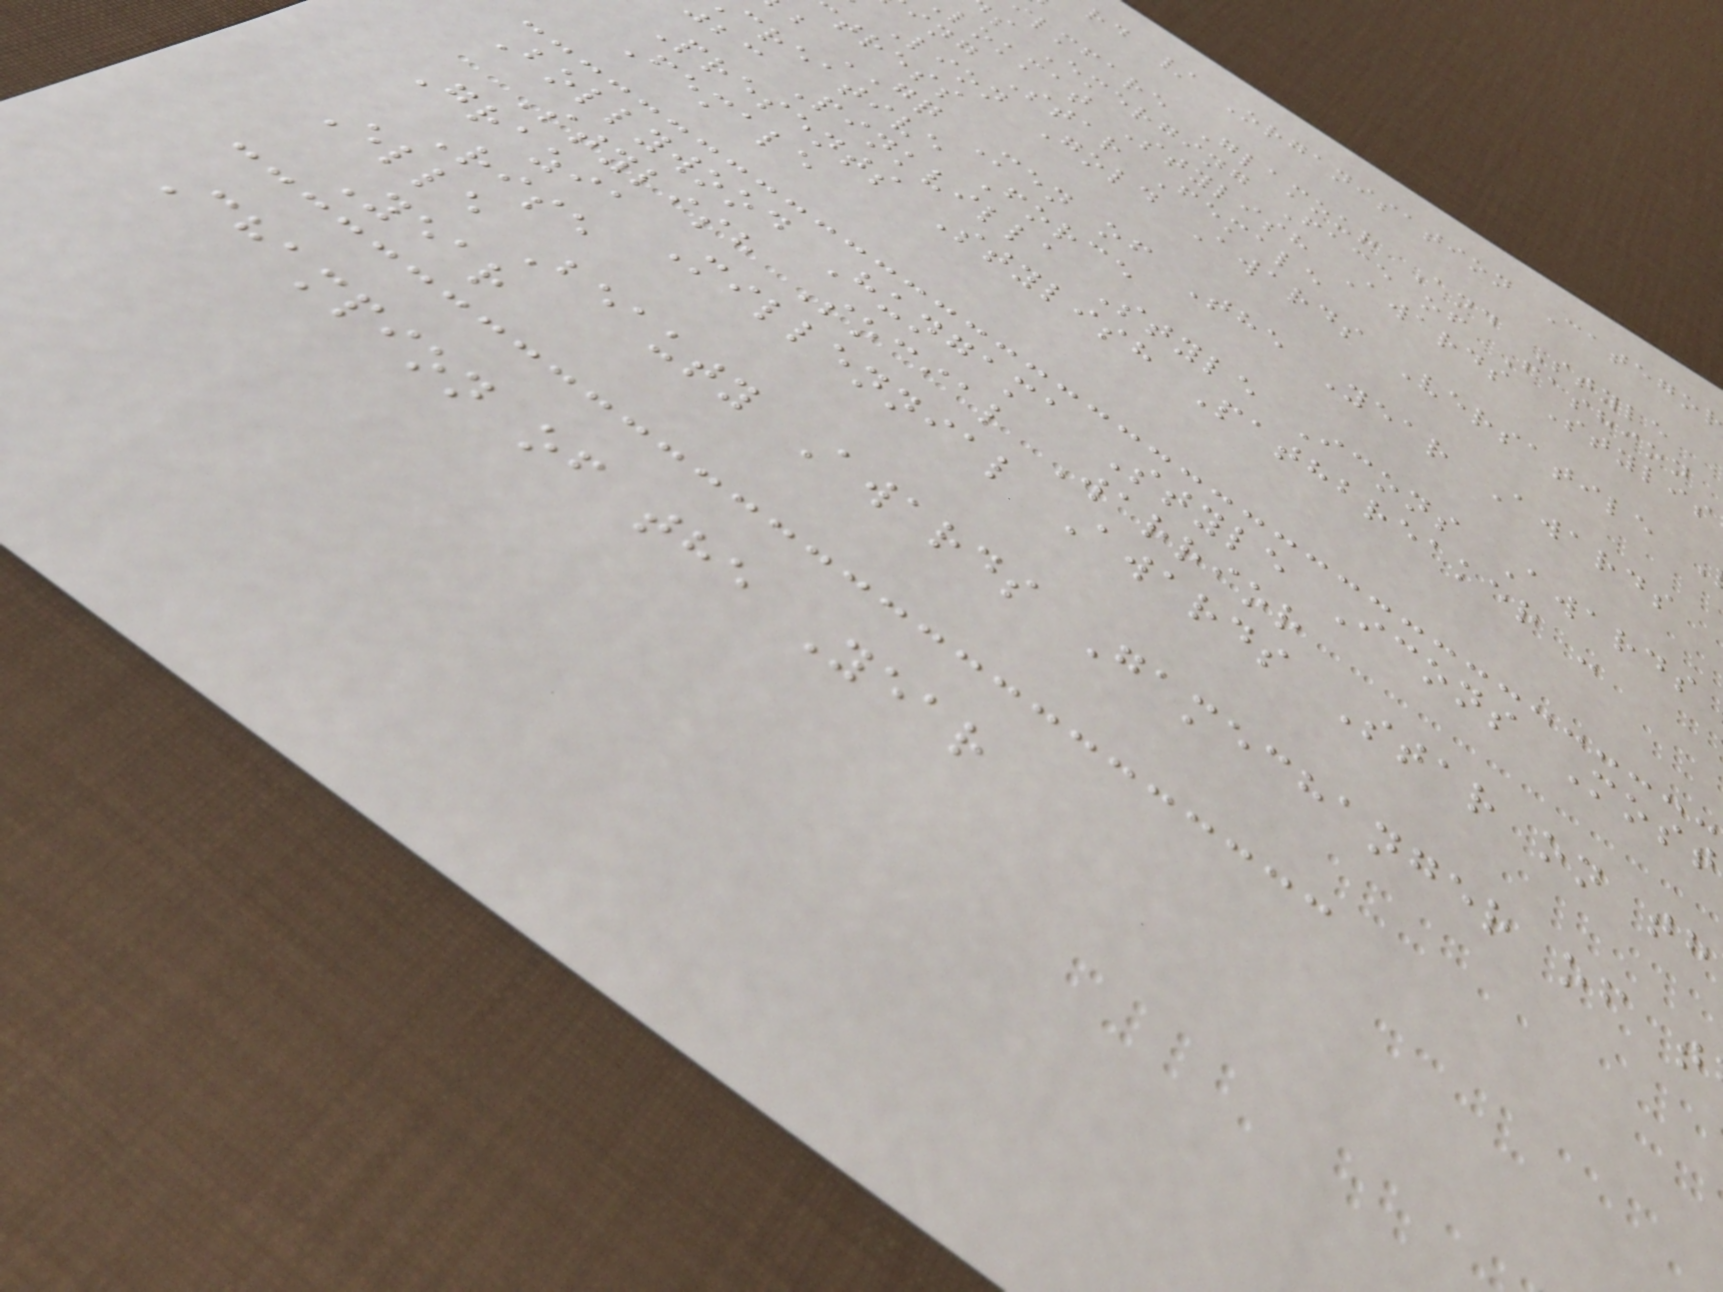rd / Organisation Catego
ilmfare Glamour And Style
s Emerging Face of Fashion
lokmat Stylish Awards Stylis
ing Star Female
Lion Gold Awards Versatile
tress
b GQ Men of The Year Awards
creative Force
jbc Pinkvilla Style Icons Awards
Presents Stylish Pathbreaker -
Female
Bollywood Hungama Style Icons Most
Stylish Social Warrior
Grazia Millennial Awards Star on th
Rise
Elle Beauty Awards Gamechanger of t
Year
Champion of the Year
